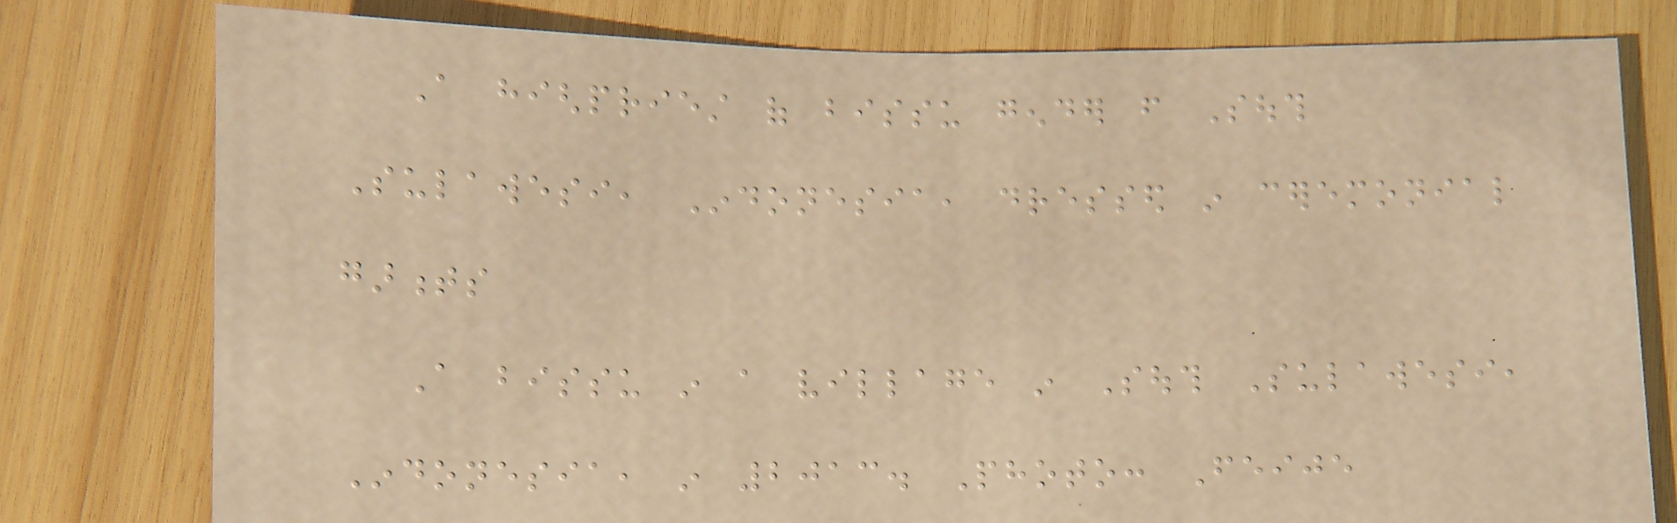A highpriest of bissu gender from South
Sulawesi, Indonesia, dressed in ceremonial
garments
A bissu in a village in South Sulawesi,
Indonesia, in 2013. Photo: Feije
